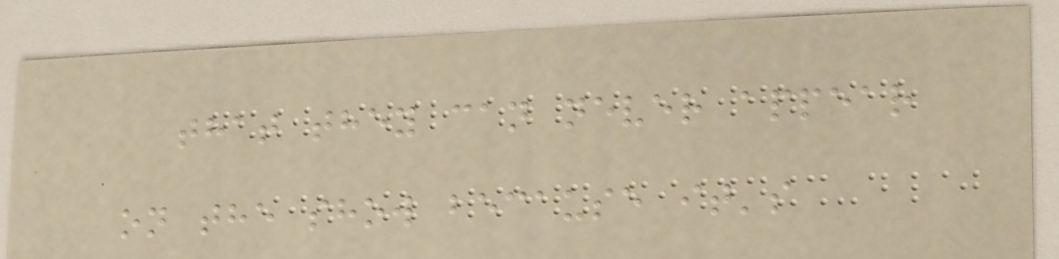that they can never appear
on the show because it's
